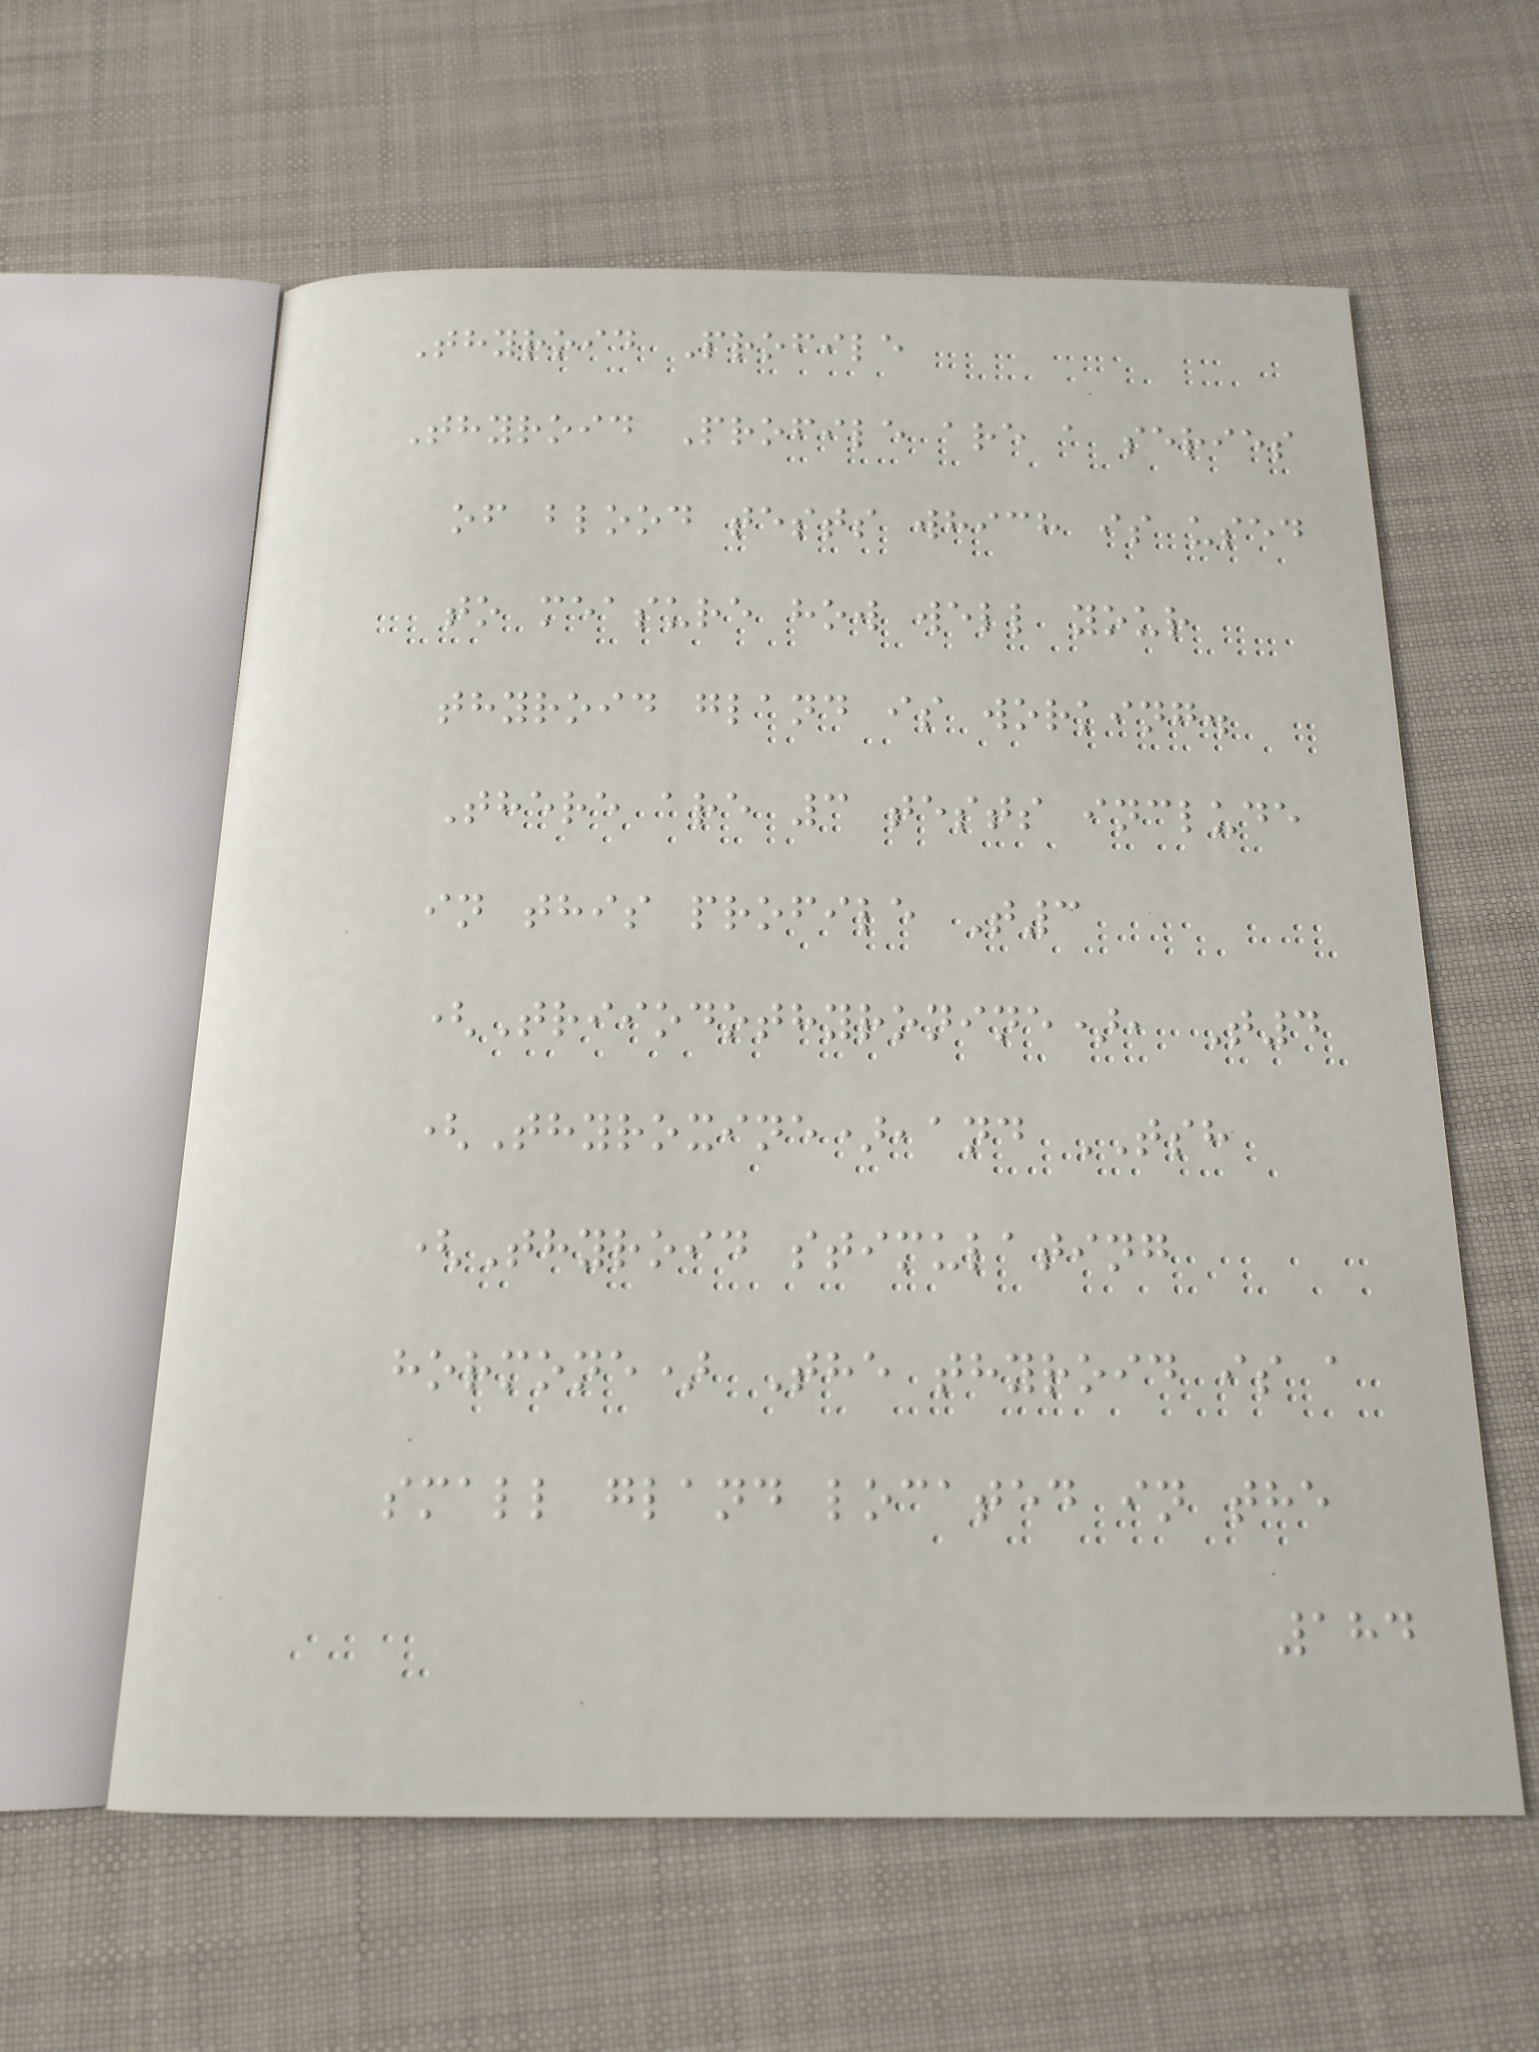Thyroid Profile
Thyroid Profile are a series
of blood tests which is used
to measure how well your
thyroid gland is working.
There are 3 tests include
in this profile T3
(Triiodothyronine), T4
(Thyroxine),and TSH
(Thyroid stimulating
hormone) The thyroid is a
small gland located in the
184
